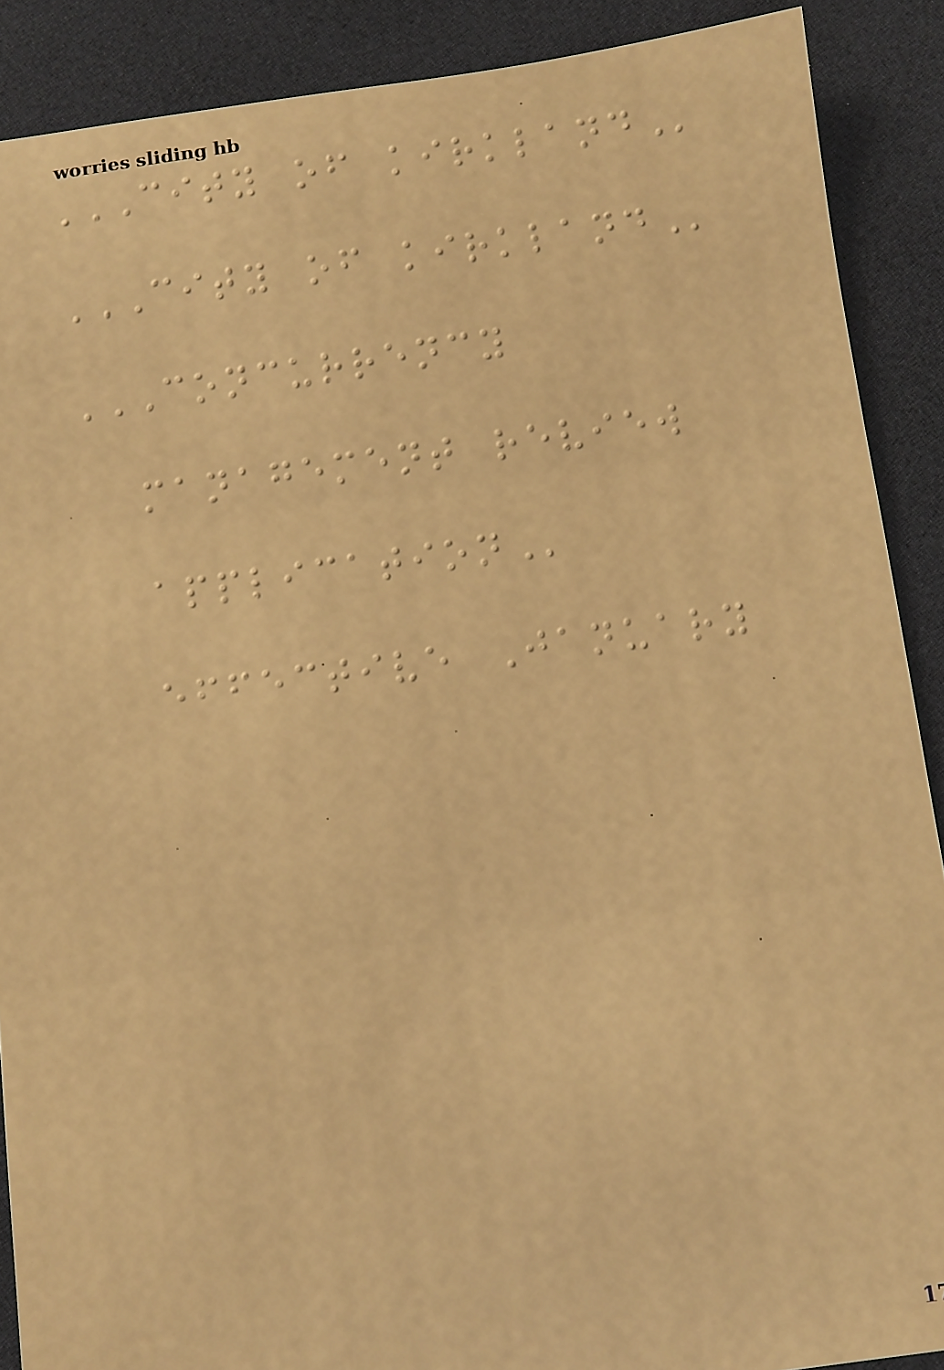CITY OF KIRKLAND
CITY OF KIRKLAND
CONCURRENCY
MANAGEMENT REVIEW
APPLICATION
effective January
